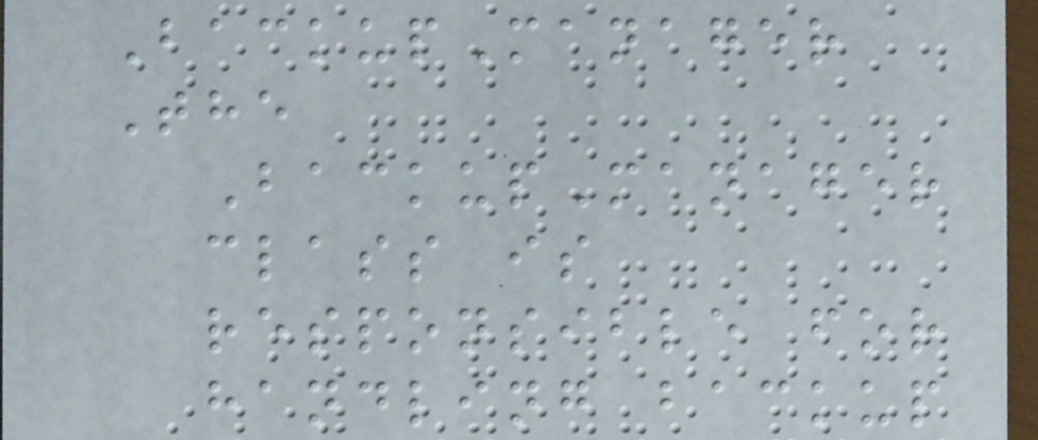BackupManager
The
BackupManager
class is
responsible for
handling backup
